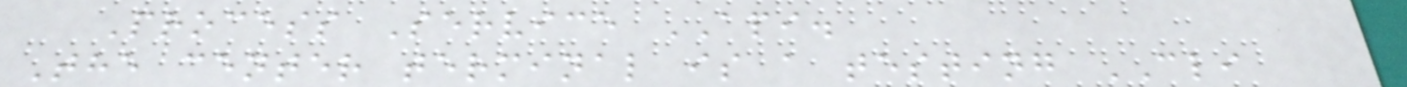Process Service API.
The center terminal is a testing CLI
